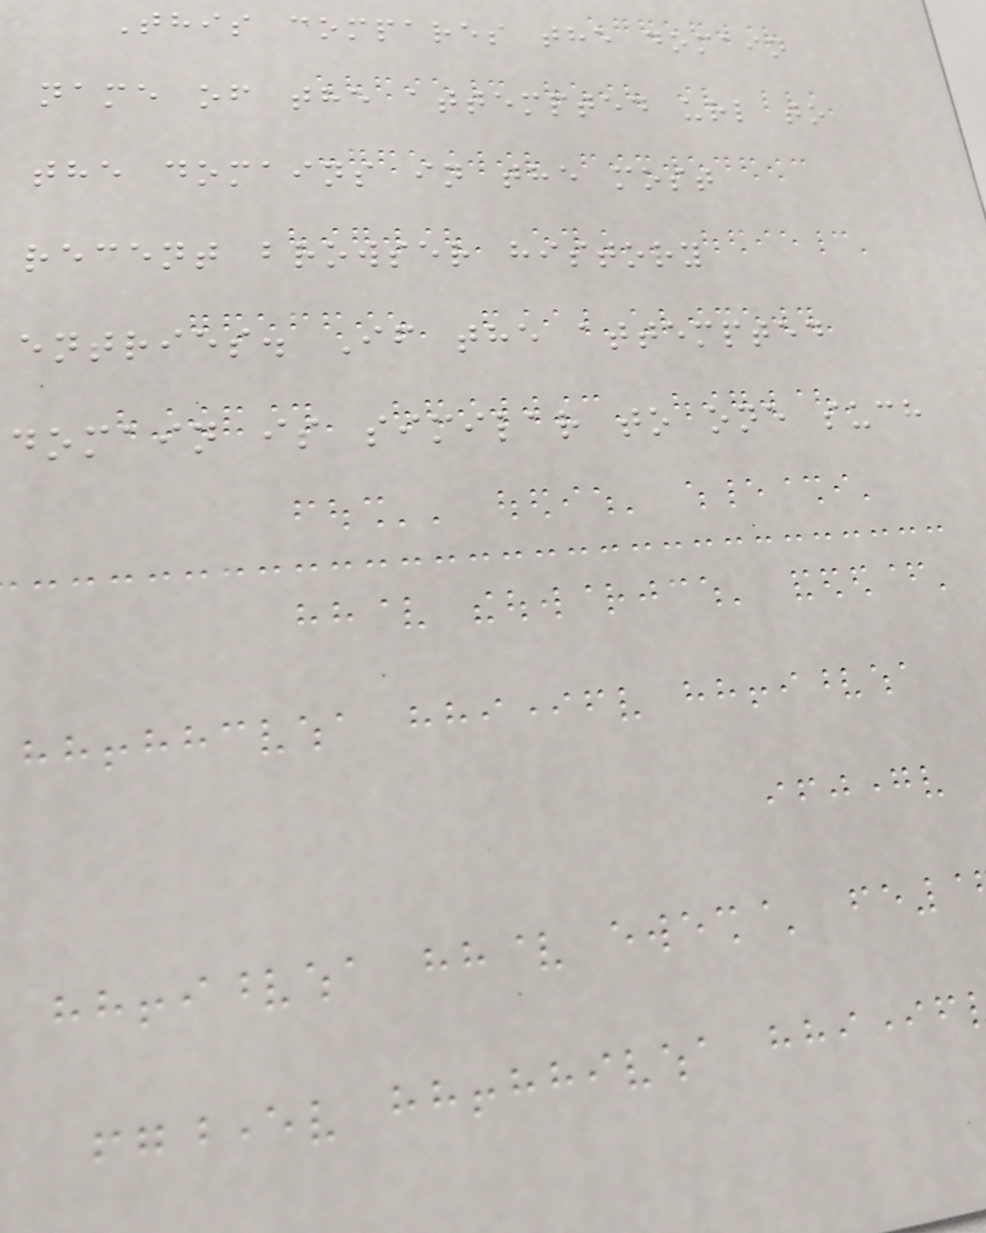This compares the domain
name of the attempted url to
the domains in the most
recent browser history
entries. If the attempted
domain is similar to one such
